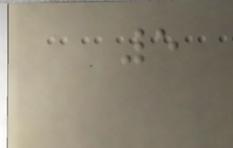5
